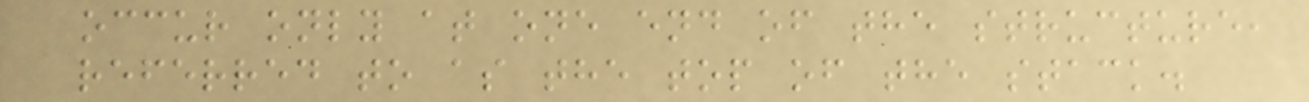occur only at one end of the structure,
referred to as the top of the stack.
